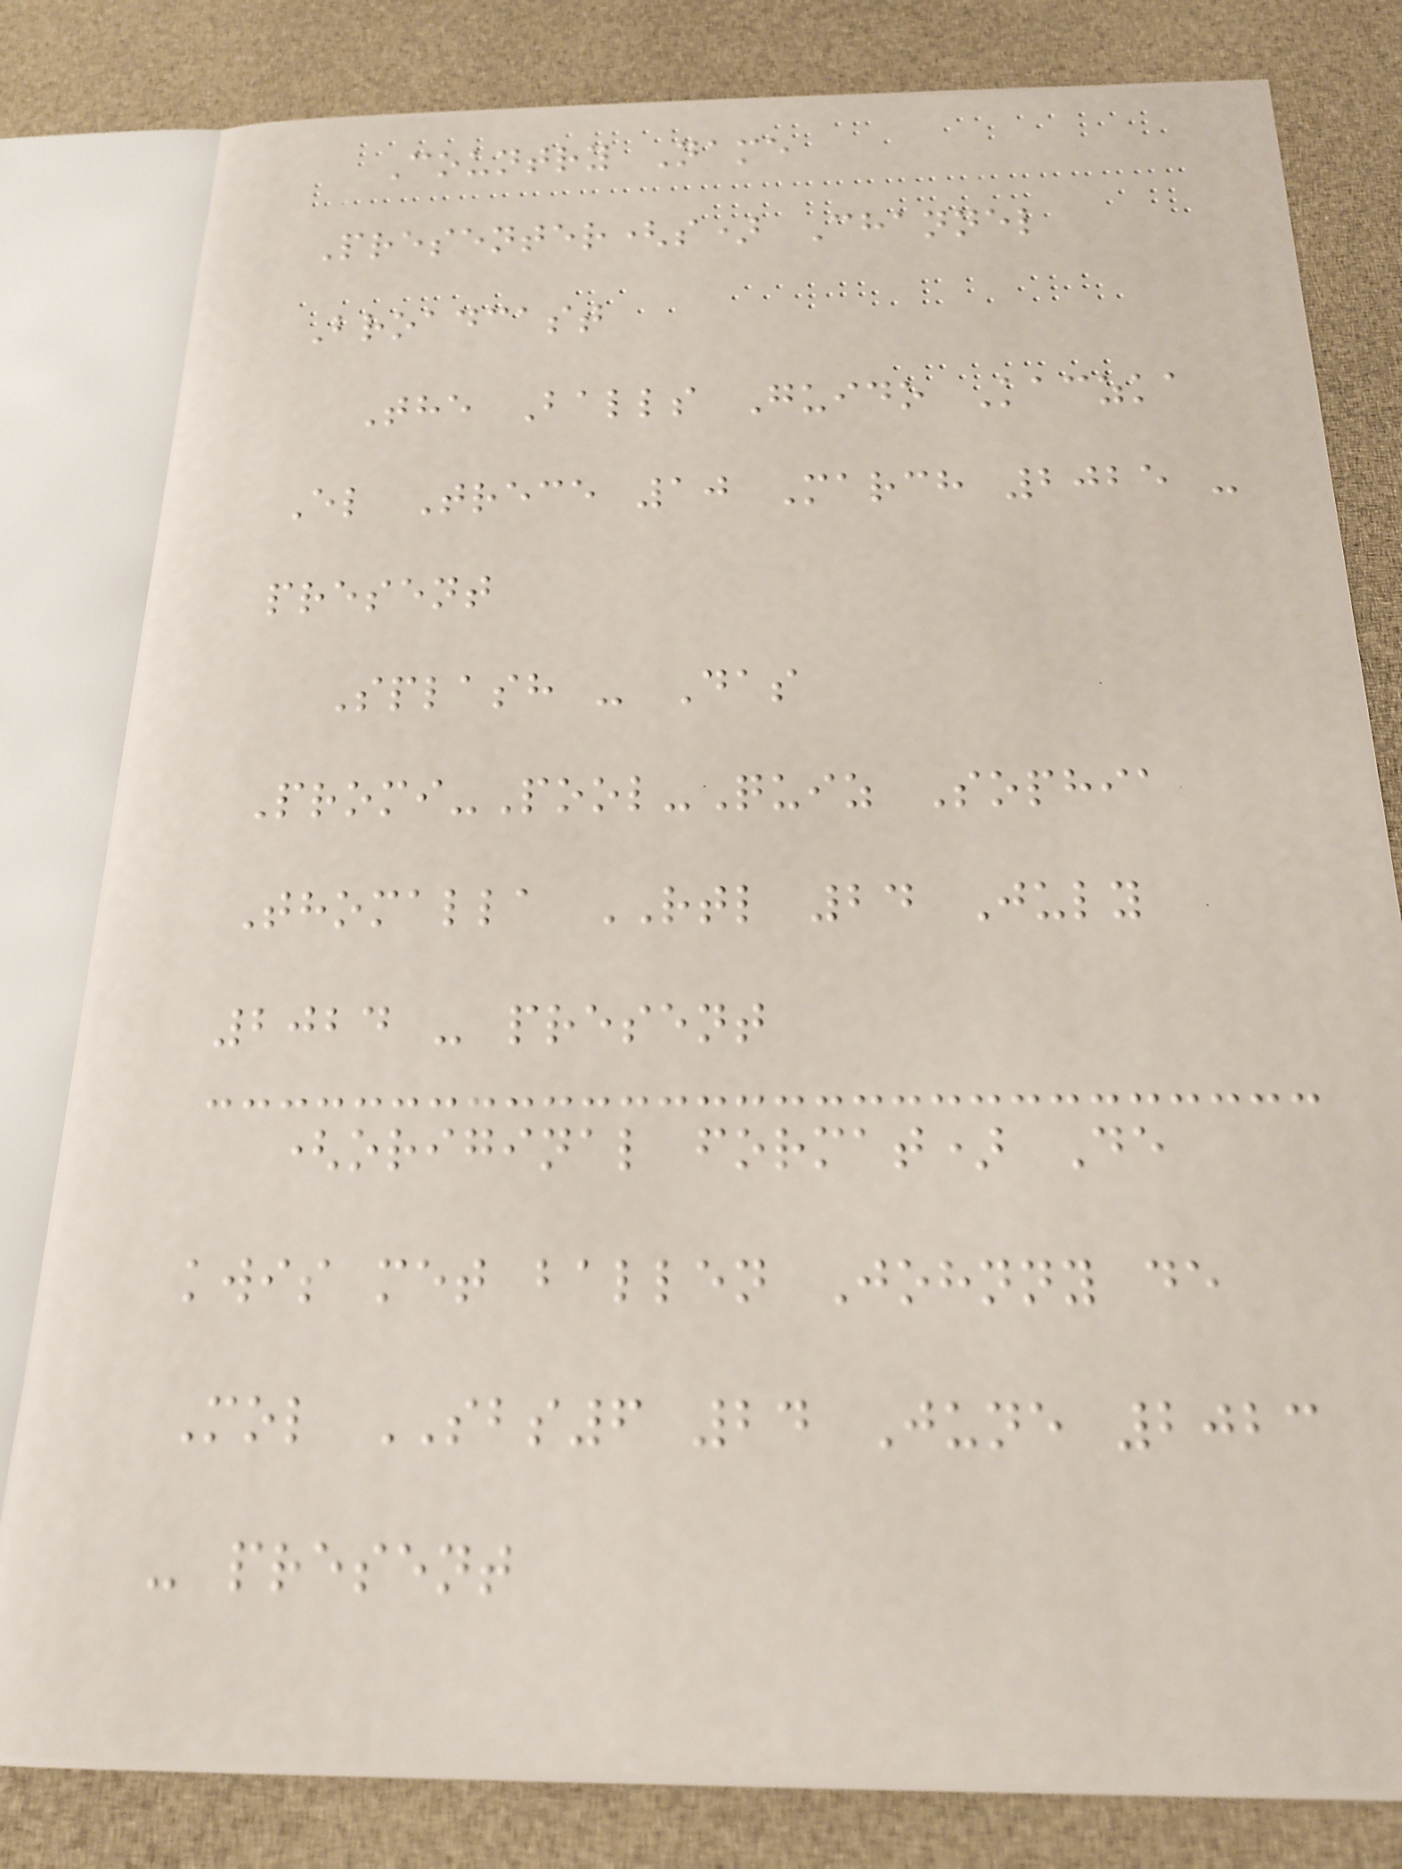Country Name
Presenter(s) Channel
Broadcast
The Balls Guido Kaczka
El Trece 10 March 2025 -
present
Splash - Das
Promi-Pool-Quiz Sophia
Thomalla RTL 24 July
2024 - present
(original format) De
kwis met ballen Johnny de
Mol SBS6 24 June 2023
- present
